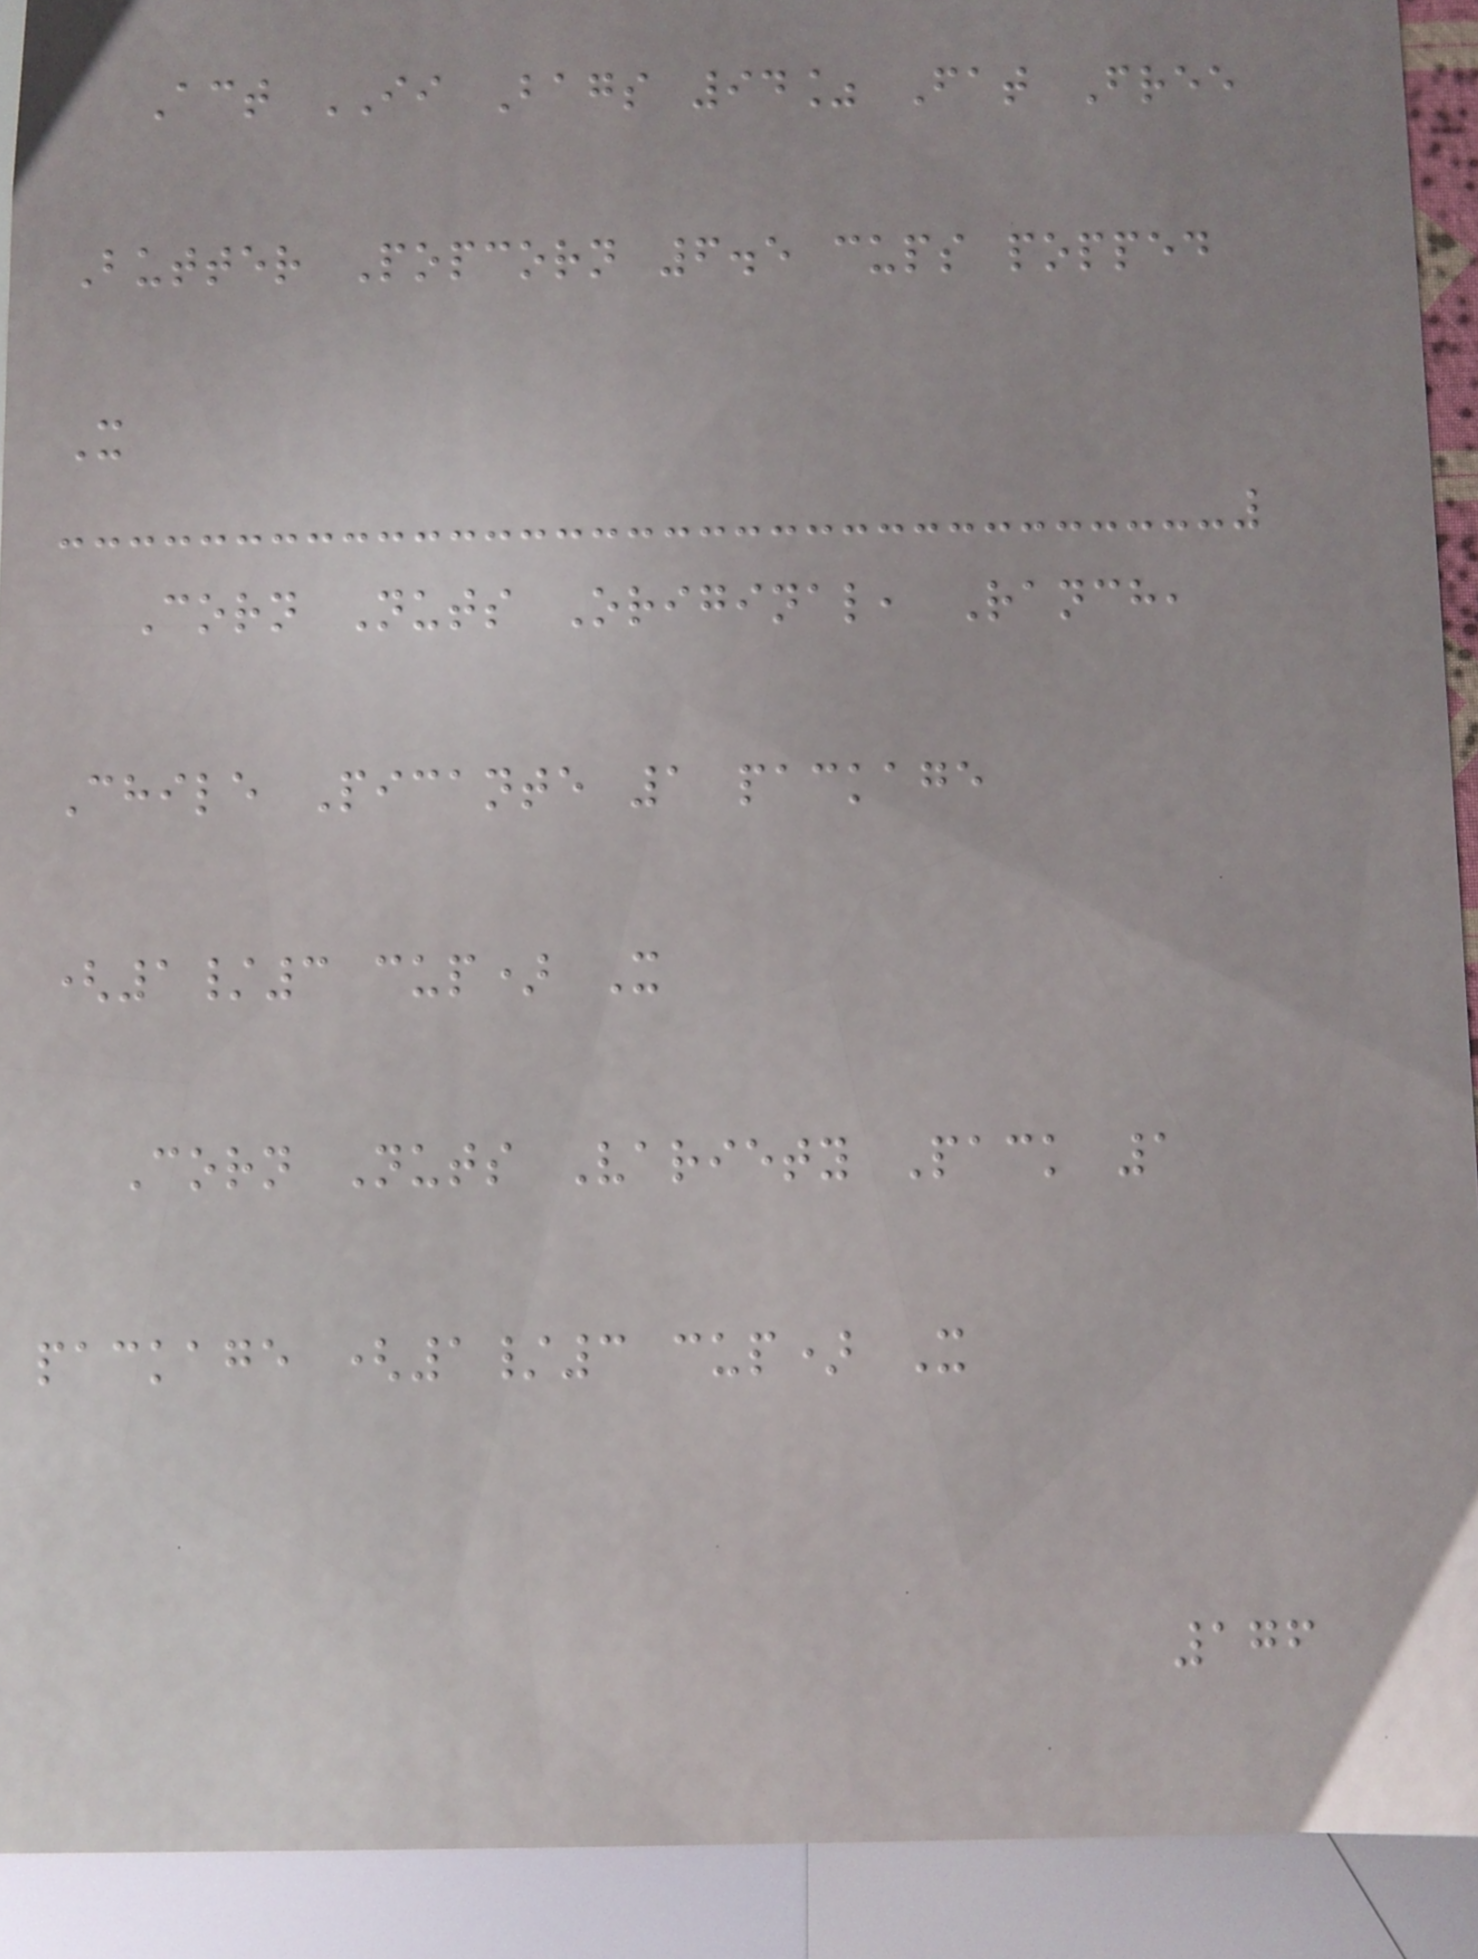Act II Bags 94% Fat Free
Butter Popcorn 6.5 cups popped
X
Corn Nuts Original, Ranch,
Chile Picante 1 package
(1/3 cup) X
Corn Nuts Variety Pack 1
package (1/3 cup) X
176
